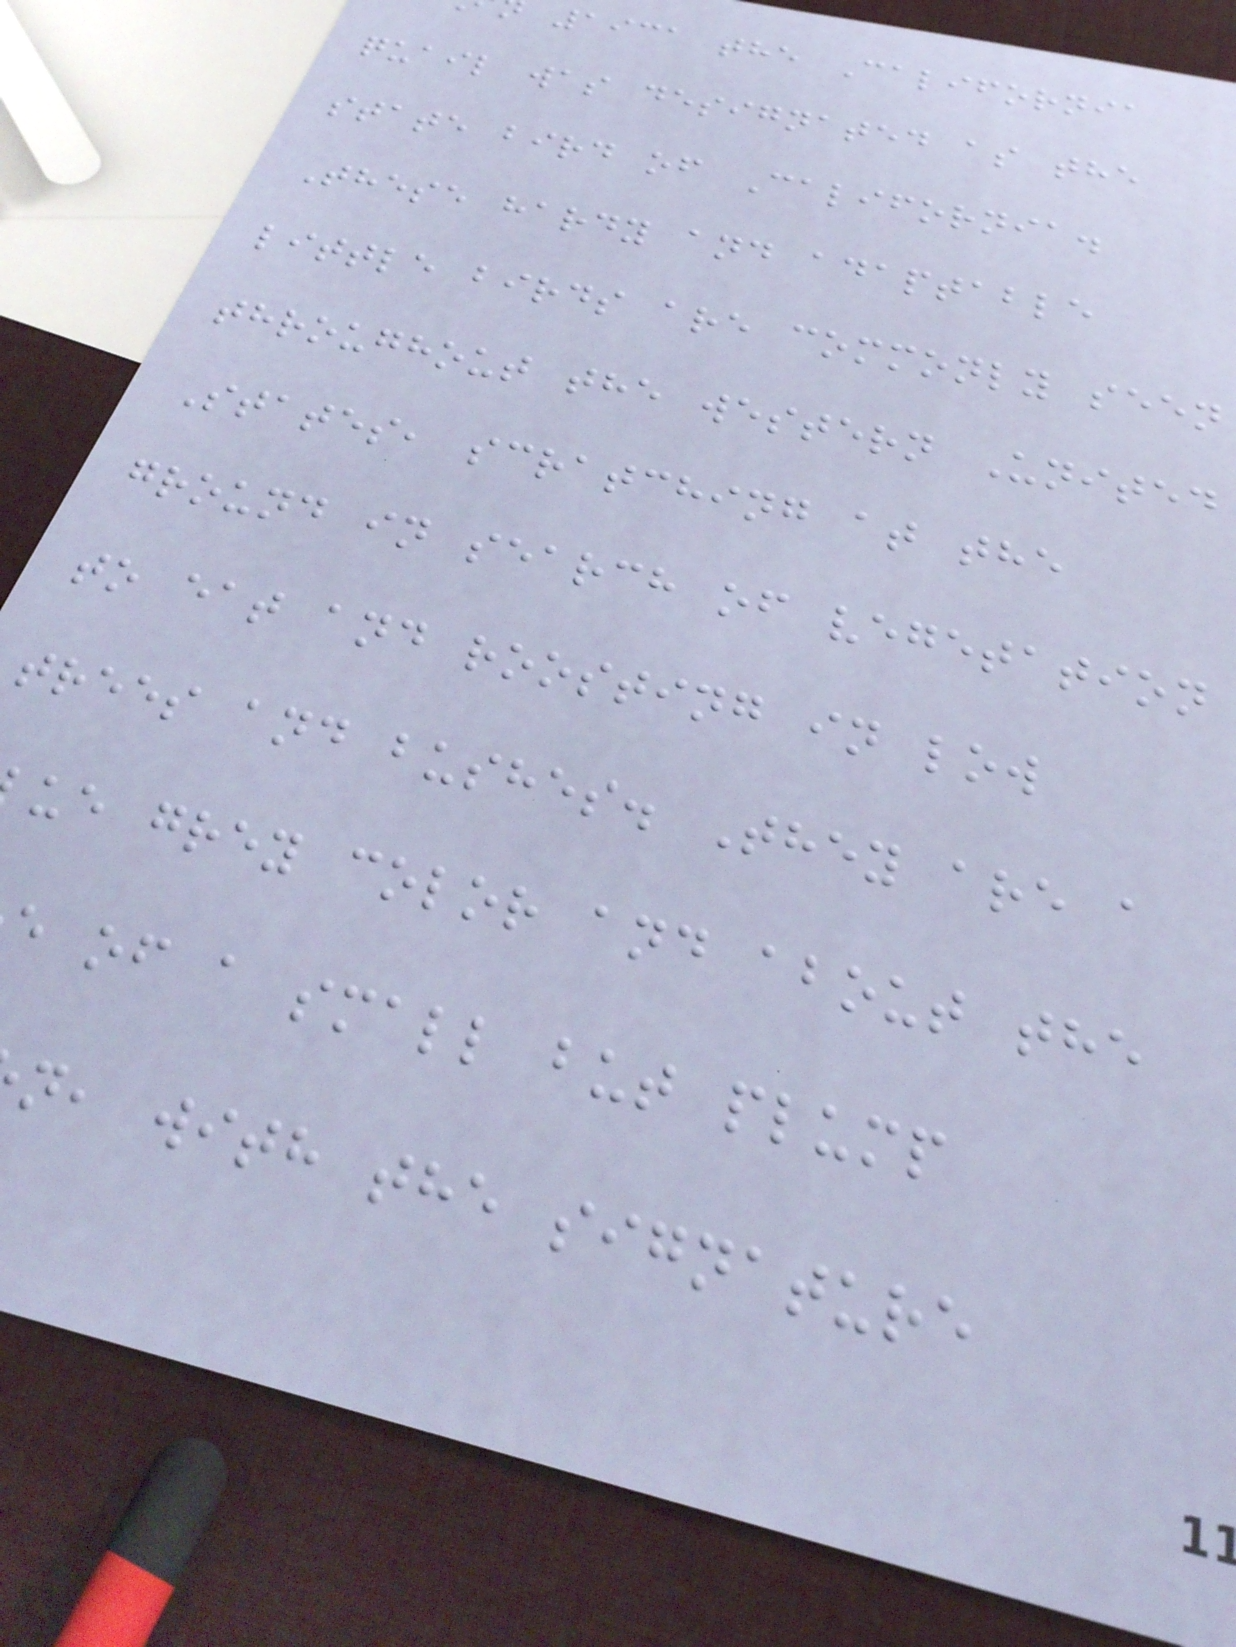1931 the California
quail was designated as the
state bird of California.
These hardy and adaptable
little birds are commonly seen
throughout the western United
States, scratching at the
ground in search of vegetation
to eat and roosting in low
trees and bushes. They are a
ue grey color and about the
e of a small but plump
n, with the signature
